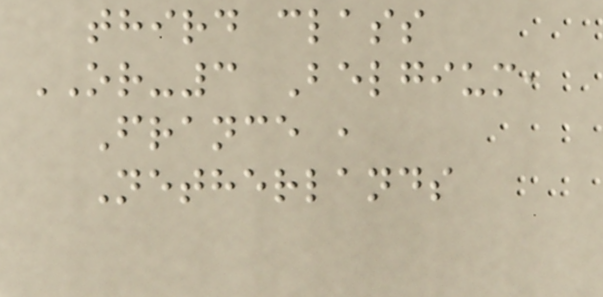third class
OR-3 Belgium,
France ,
Netherlands
